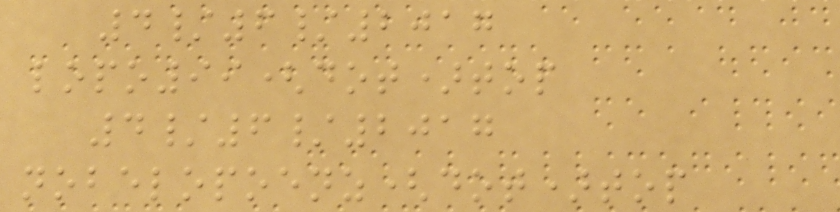4/6/2017
lopo99(dot)top
4/6/2017
nobelopoenz(dot)top
